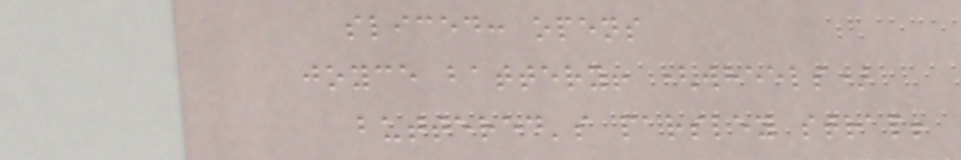sliced: opens
joyce battery! (wheels)
buttered's parsley strap!
